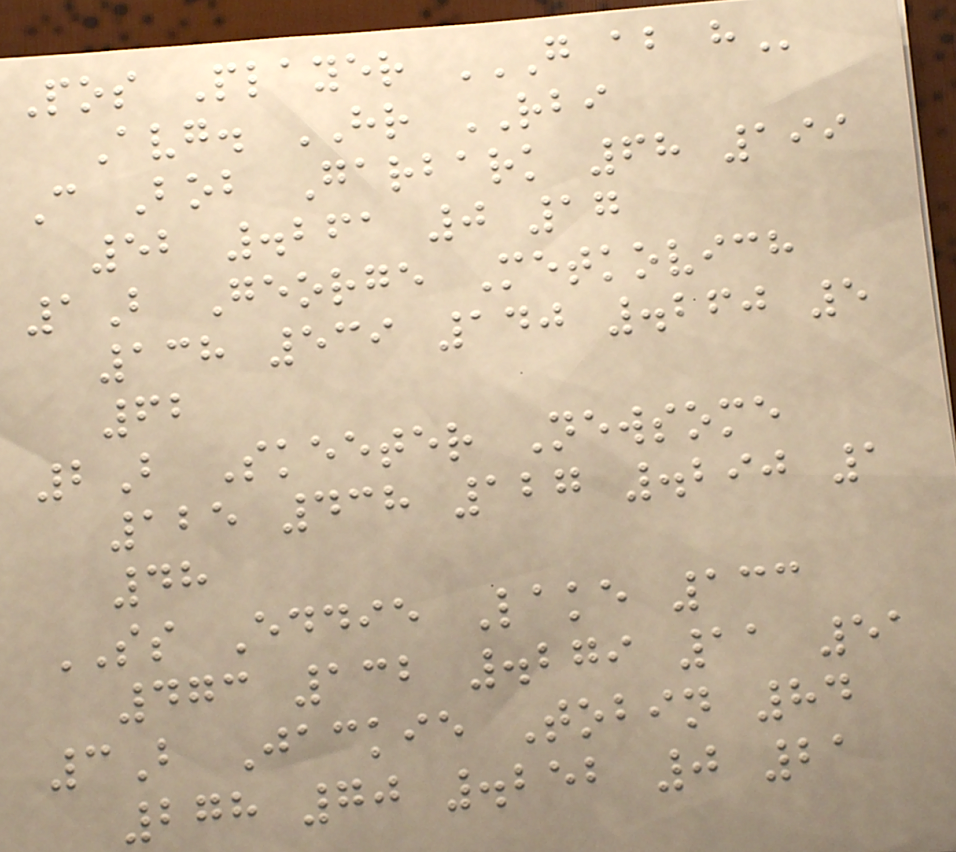Pos Player G AB H
Avg. HR RBI
C Bob Garbark 68 199
52 .261 0 17
1B George Metkovich
138 539 140 .260 5
62
2B Skeeter Newsome
125 438 127 .290 1
48
SS Eddie Lake 133
473 132 .279 11 51
3B Jackie Tobin 84
278 70 .252 0 21
